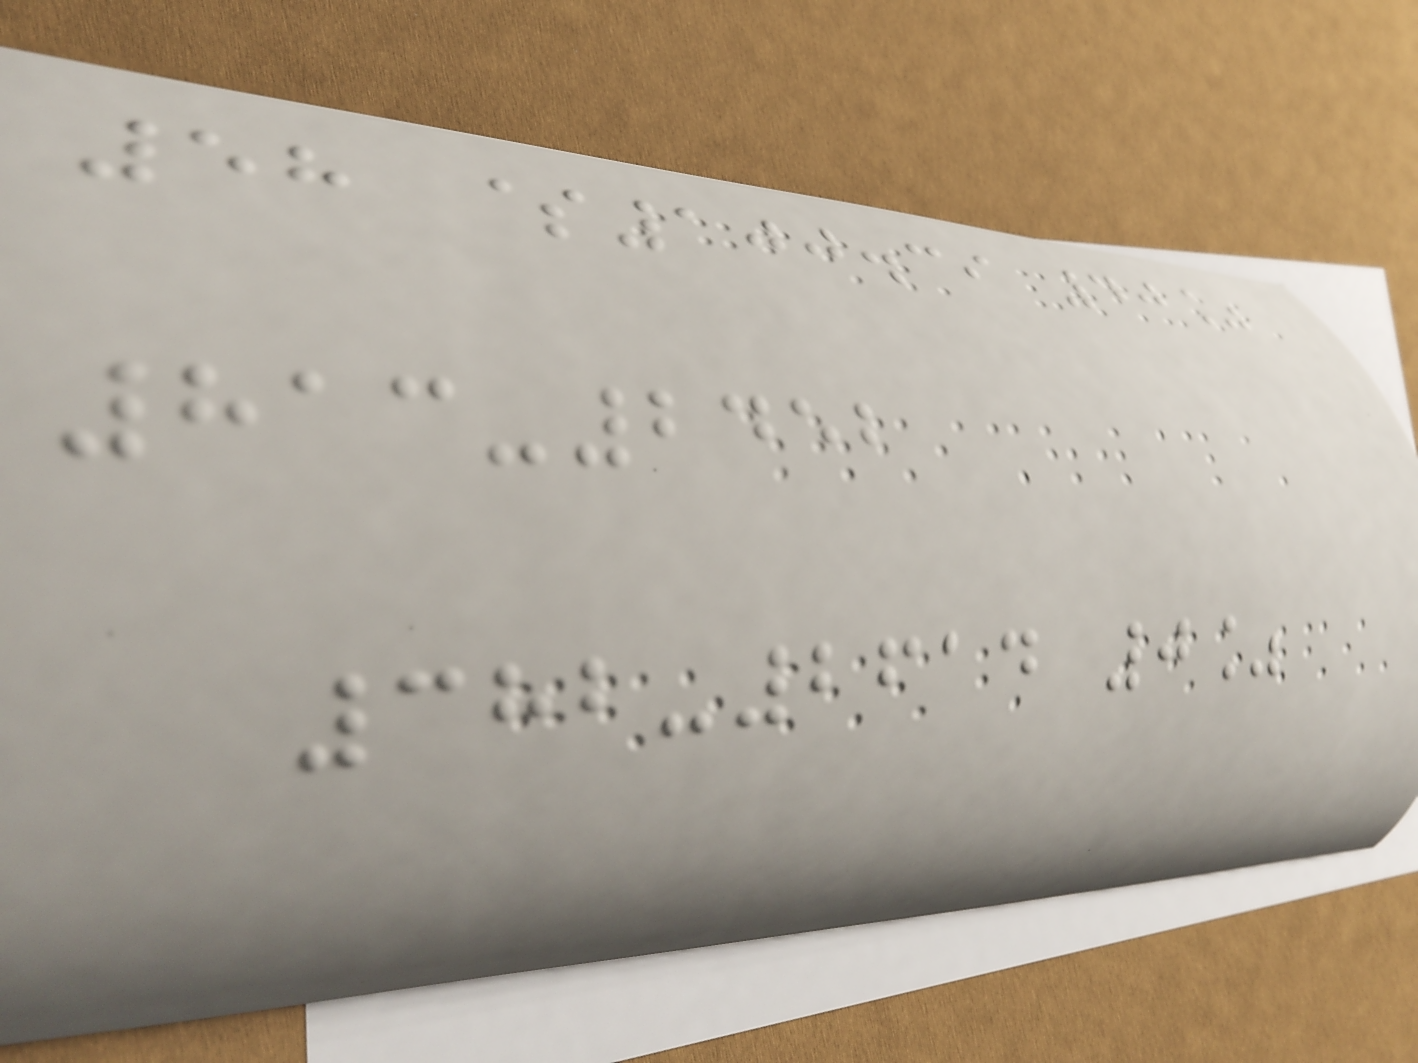58 $100.39 40%
813-2452
382-2614 0%
